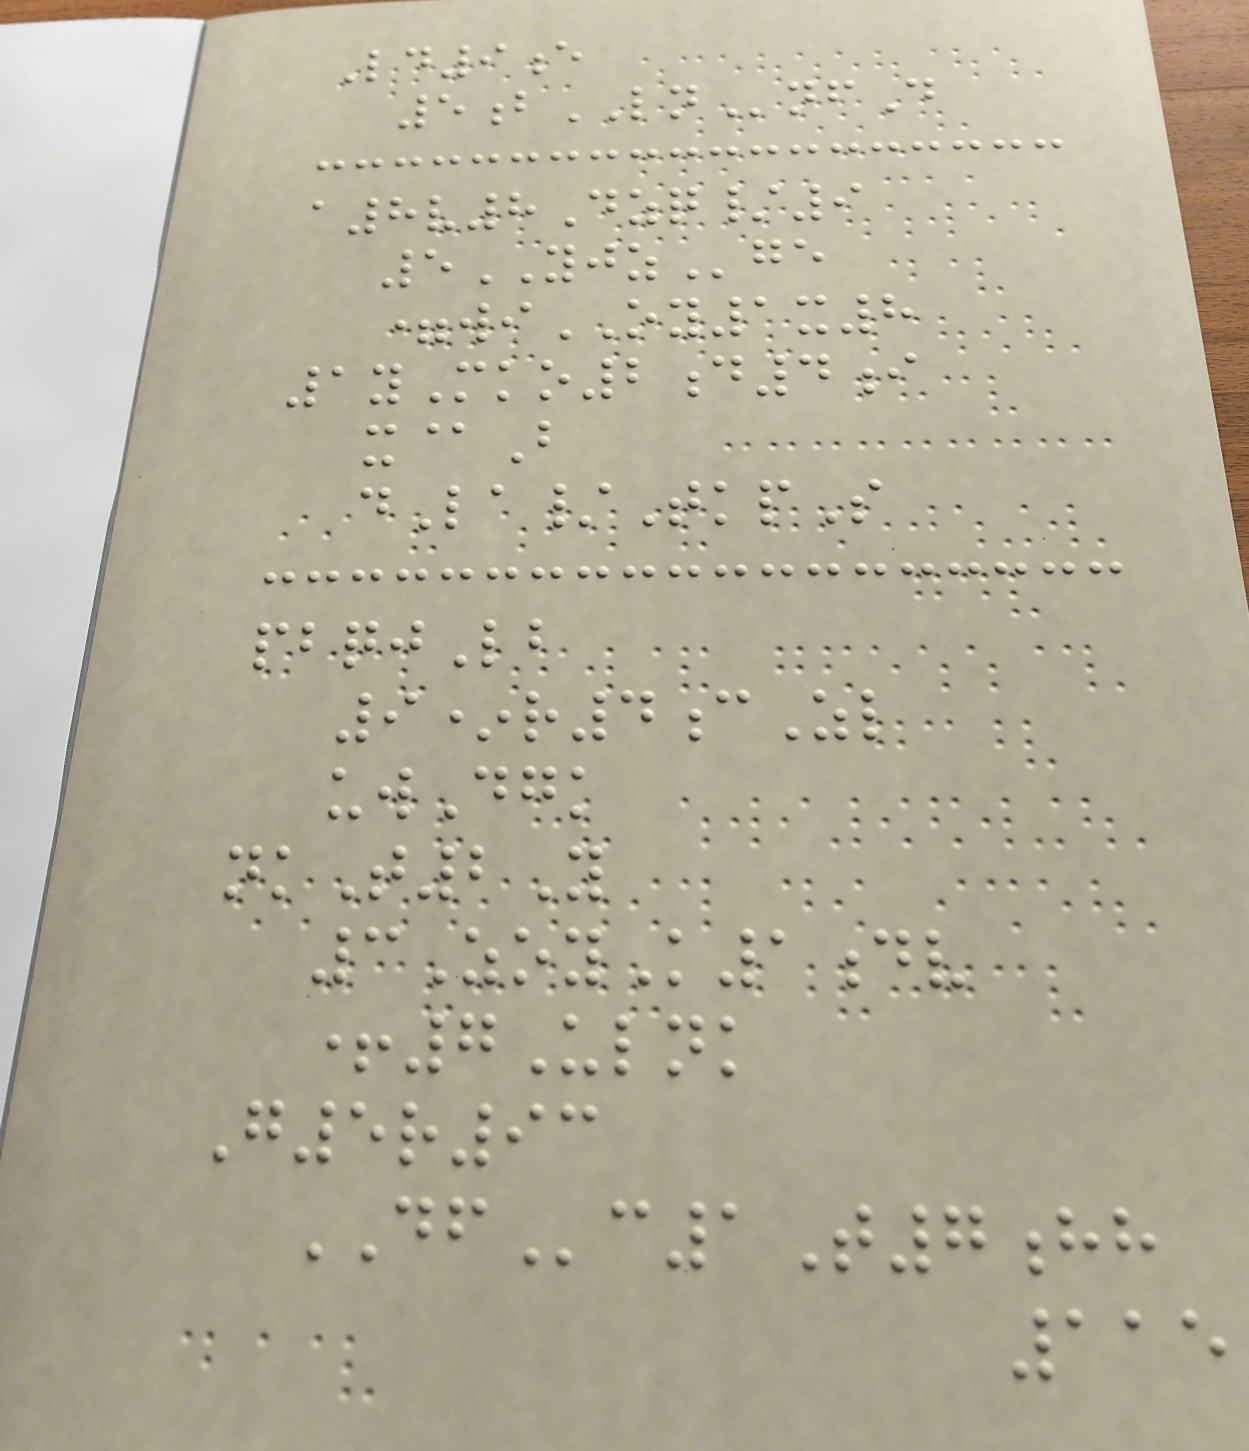Ld9e
5bLNnfD
a8v8Dzq/9
5YJZge
=wiOY1x8
1yMko2d4i
x@B
dLa/TkpS
pbqjLb
9*r4cZl
uwDgk
nkT2Y
3ZoyK1dv
+7Ulnk
G5r93
DFc1T7hh
115
